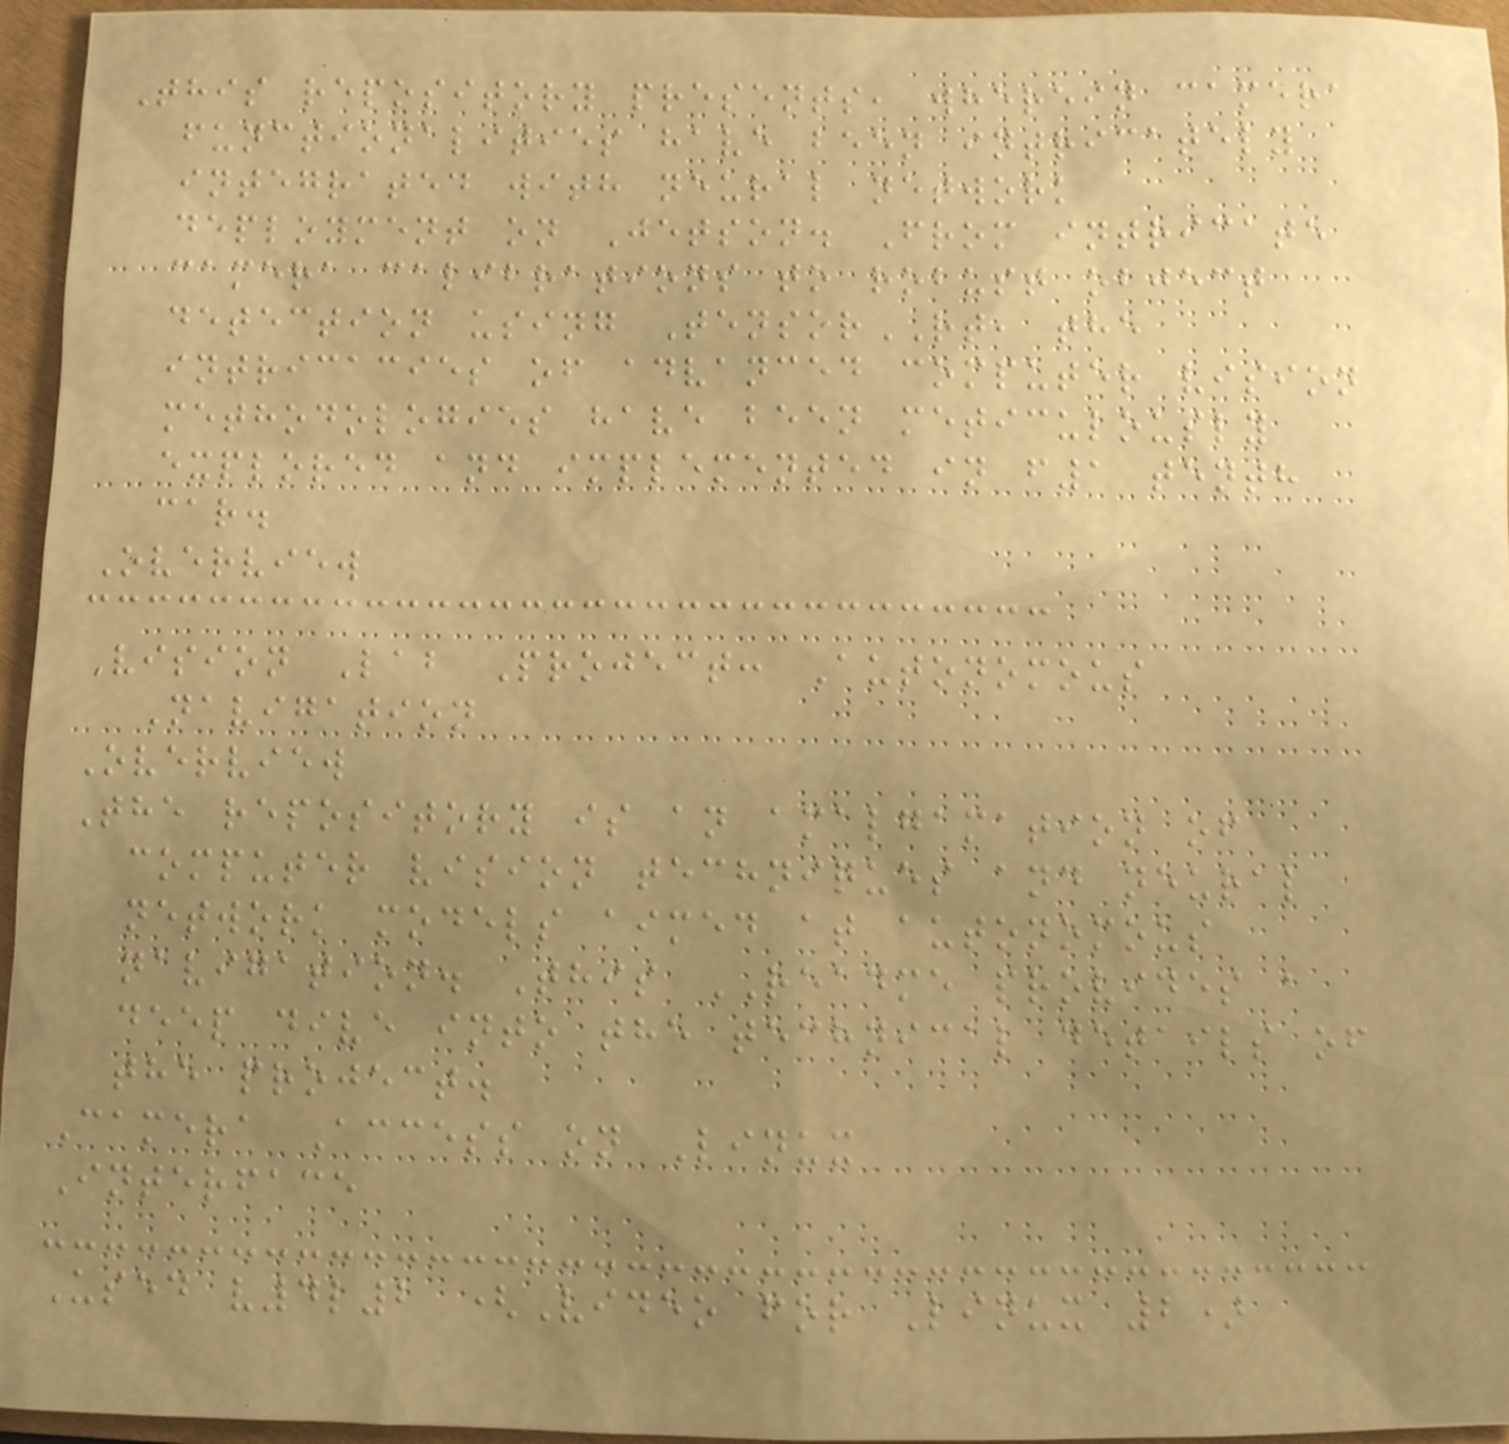This repository presents, wherein camera
functionalities have been intricately
integrated with neural network
deployment on Jetson. From intricate
camera calibrations to robust object
detection using TensorRT, the
intricacies of advanced computer vision
methodologies have been meticulously
explored and implemented in f1 tenth
car.
Overview
Vision Lab Project: Autonomous
Navigation
Overview
The repository is an amalgamation of
computer vision techniques and neural
network models aimed at autonomous
navigation. This README provides a
deep dive into the technical details of
the project.
Camera Access on Linux
Interface
Used v4l2 (Video for Linux 2)
